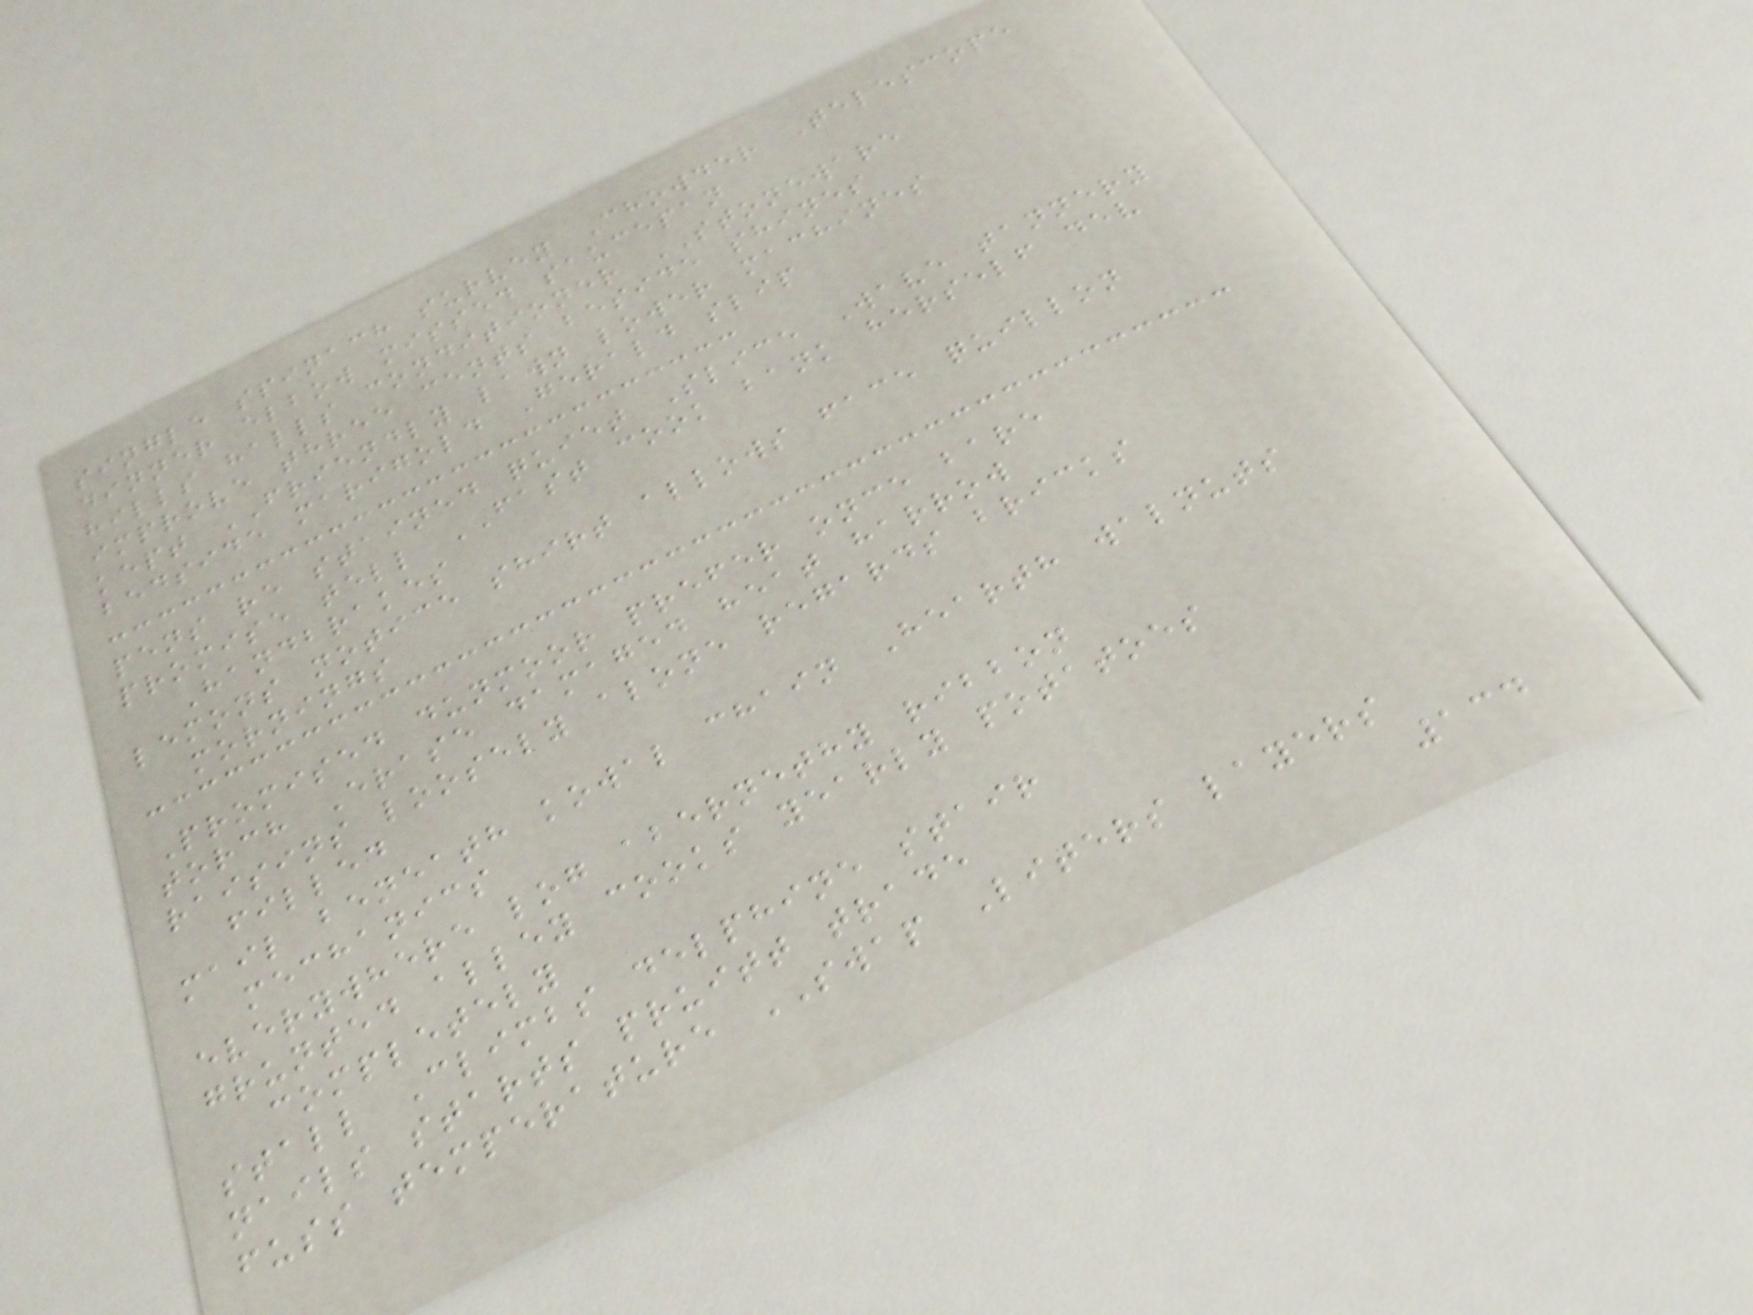single spinach survey Chowder Telescope
dinner elbow missed saucepan
hills halls conditioner STONEWARE
improve three cents beside shines
kept FRIENDLY lawn lower machines
bedside marigold Gerald slip
pens re stained quiet Slice Wave tannery
promise tell FAST cook bank herself dev
Handbrakes
lemons notice shirt allows face quillon
mornings
Promised dunmoor prefer once bare
torch Erase damaged heat harrow
raisins loosely alone regards bricks
filled
mail beneath kowal chain Hearth walnuts
mechanics
everywhere log abernethy ribbon
grunted alley cooks yearly potatoes
completely
stall Climbs delphine stair
nails starts pruitt trade
fuss temperature SWAP Liters layers
134
